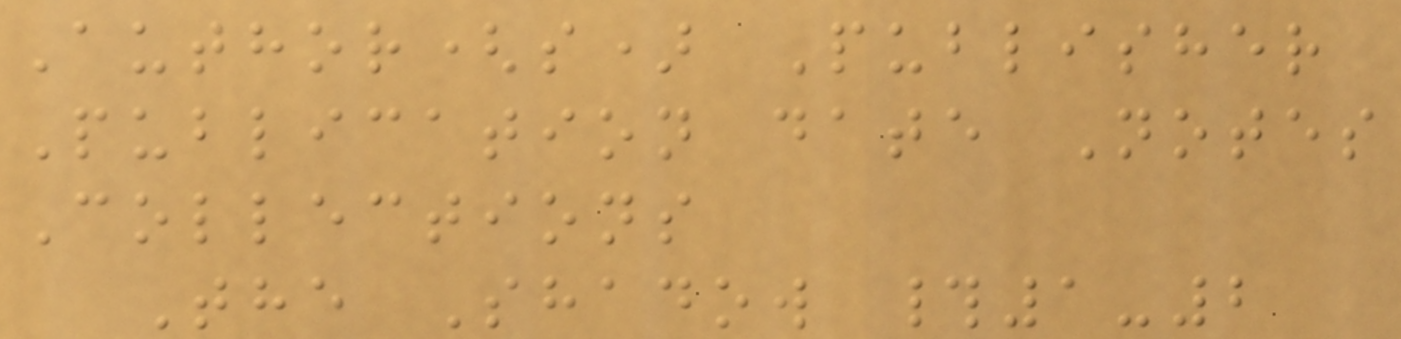Author(s) Publisher
Publication date Notes
Collections
The Shadow #1-2
